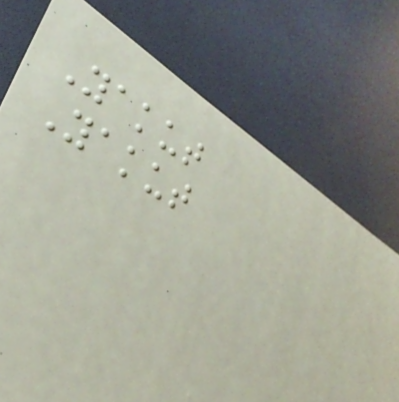Yakut
Yakut
